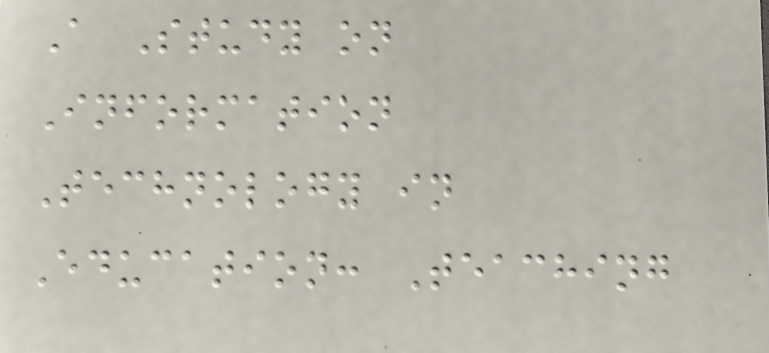A Study on
Information
Technology in
Education: Teaching
